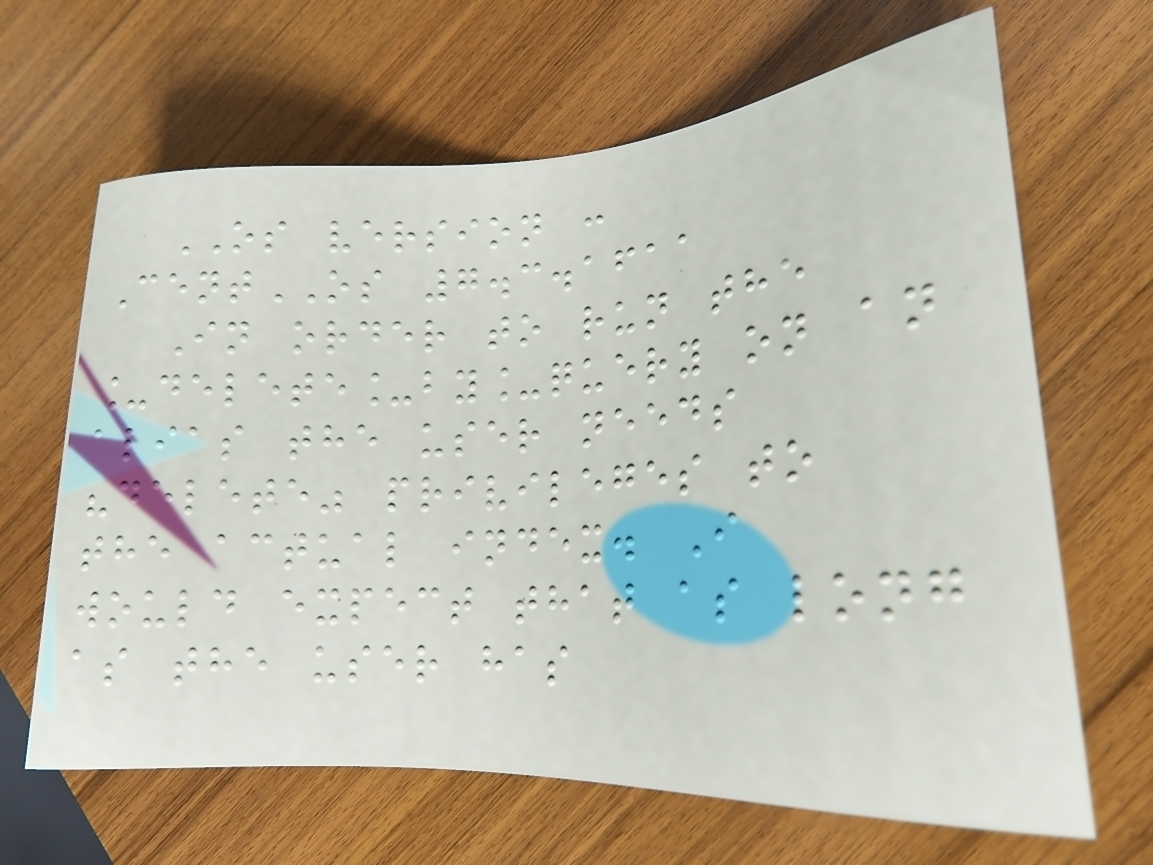OS version :
CentOS 7.3.1611
In order to run the
_delete_by_query on an
alias the user needs
"delete" privileges to
the actual index. I
would expect that as long
as the user has
